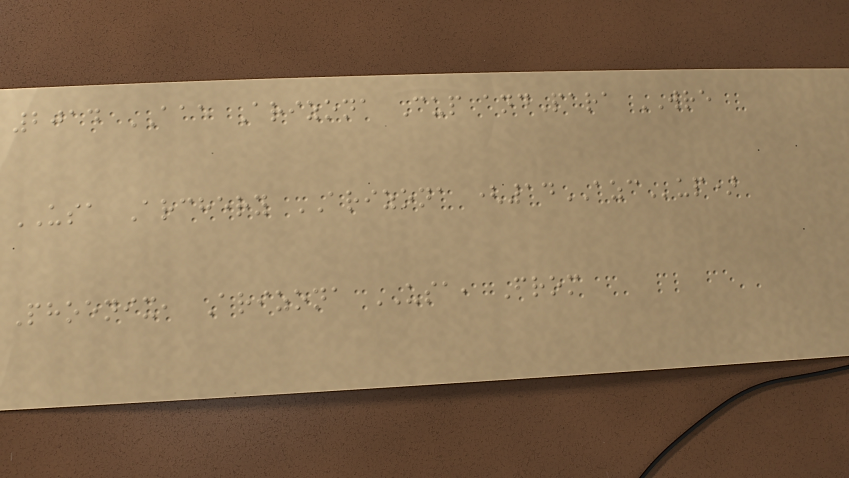2014 AAE Arizona Cup andPara WRE
USA Archery ARIZONA (14AZCup)
Phoenix, Arizona USA, From
